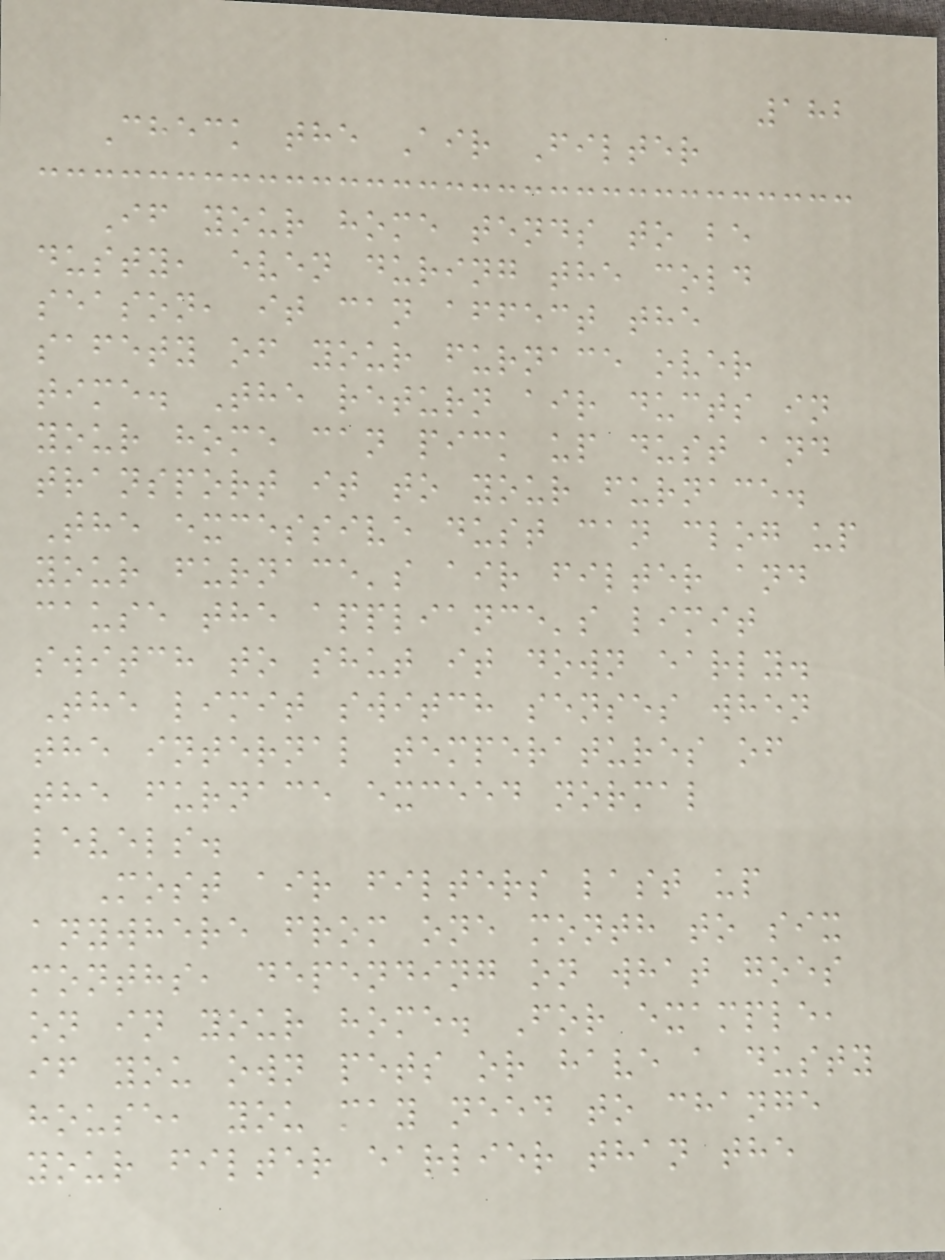182
Check the Air Filter
If your home tends to be
dusty, even during the cold
season, it can affect the
safety of your furnace over
time. The return air ducts in
your home can pick up dust and
transport it to your furnace.
The excessive dust can clog up
your furnace's air filter and
cause the appliance's limit
switch to shut it down early.
The limit switch senses when
the internal temperatures of
the furnace exceed normal
levels.
Most air filters last up
anywhere from one month to six
months, depending on what goes
on in your home. For example,
if you own pets or have a dusty
house, you may need to change
your filter earlier than the
